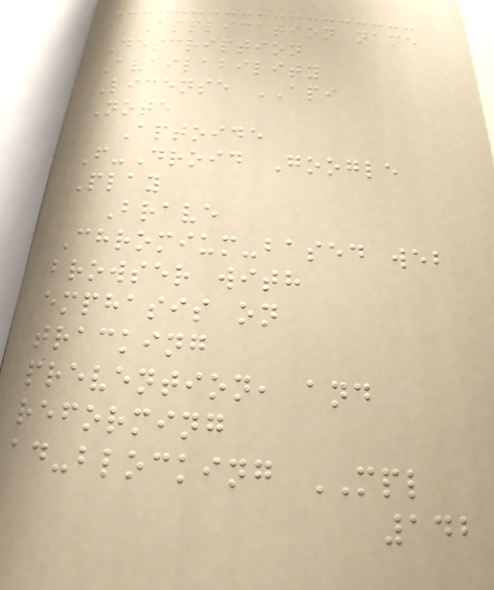Application name
Description
Availability
License API
Note
Aptoide
F-Droid Google
Play
Brave
Chromium-based web
browser with
emphasis on
tracking
prevention, and
reforming
ad-blocking MPL
142
